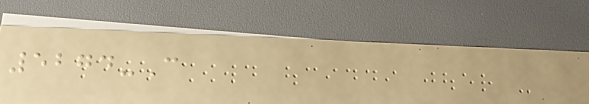5274-C
